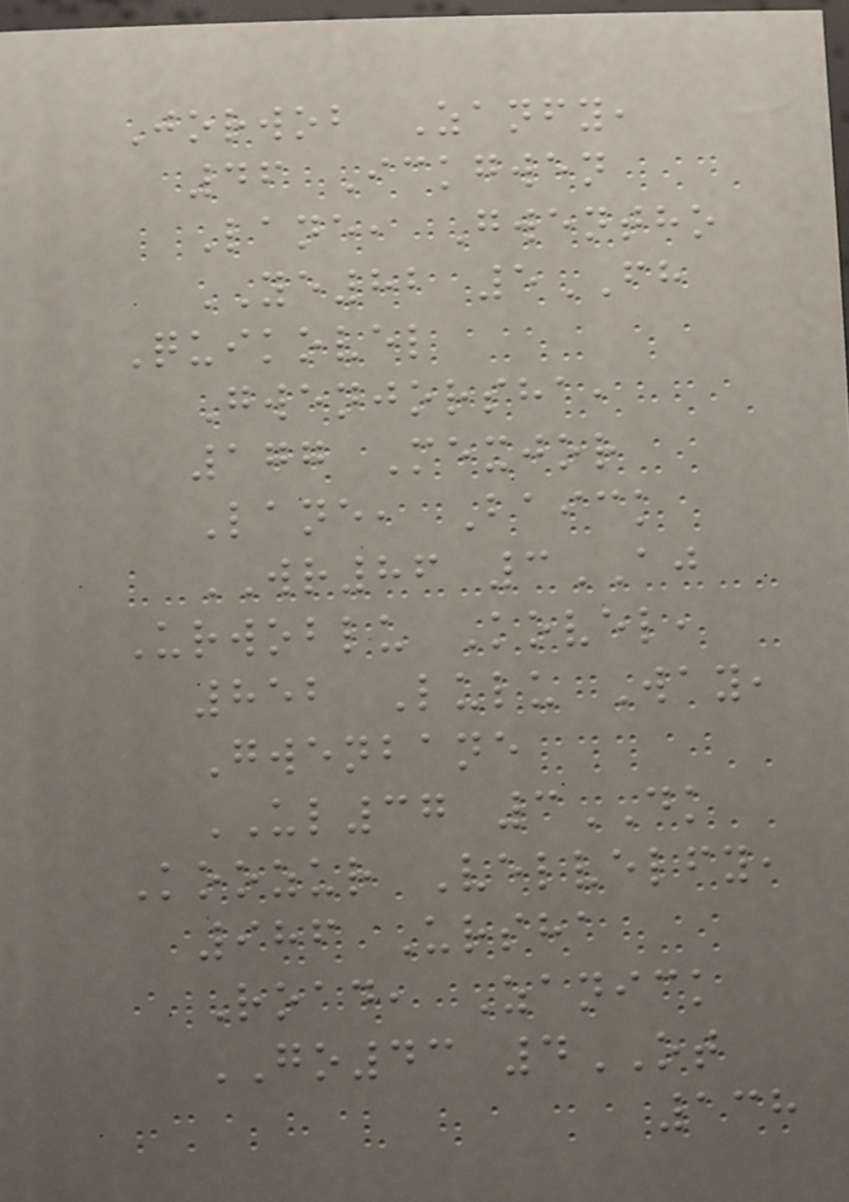Jorwob Zanfy,
46 Ickgwen
Lane, Gwentho
YE82 5FH
Quikovel
Gwenjorsha,
177 Mexjor
Lane, Baick
WR86 3AJ
Urwoblu Kovel,
852 Lulu Way,
Gwenbane
UL37 3DK
Koozur Velvelfy,
986 Ursha
Road, Zanick
GO43 4OT
138
